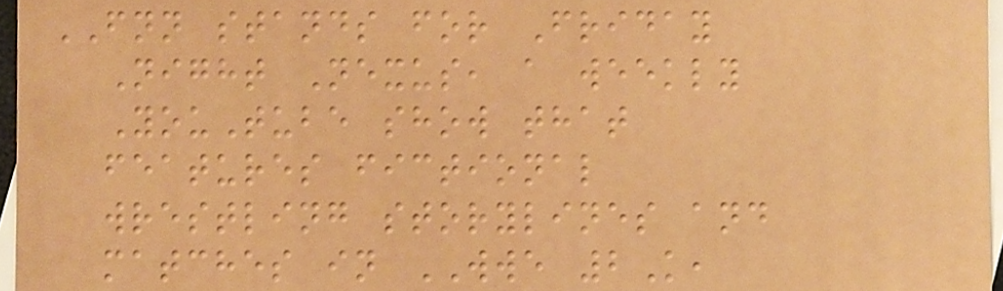FNN stands for Friday
Night Nexus, a weekly
YouTube show that
features fictional
wrestling storylines and
matches in WWE 2K,
